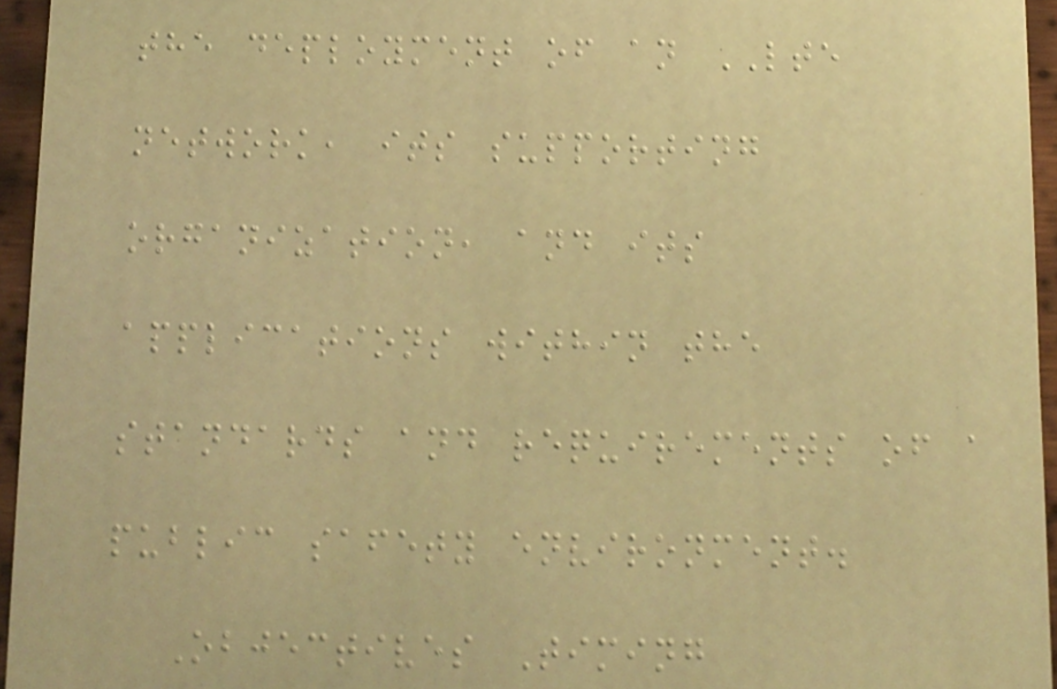the deployment of an LTE
network, its supporting
organization, and its
applications within the
standards and requirements of a
public safety environment.
Objectives Timing
